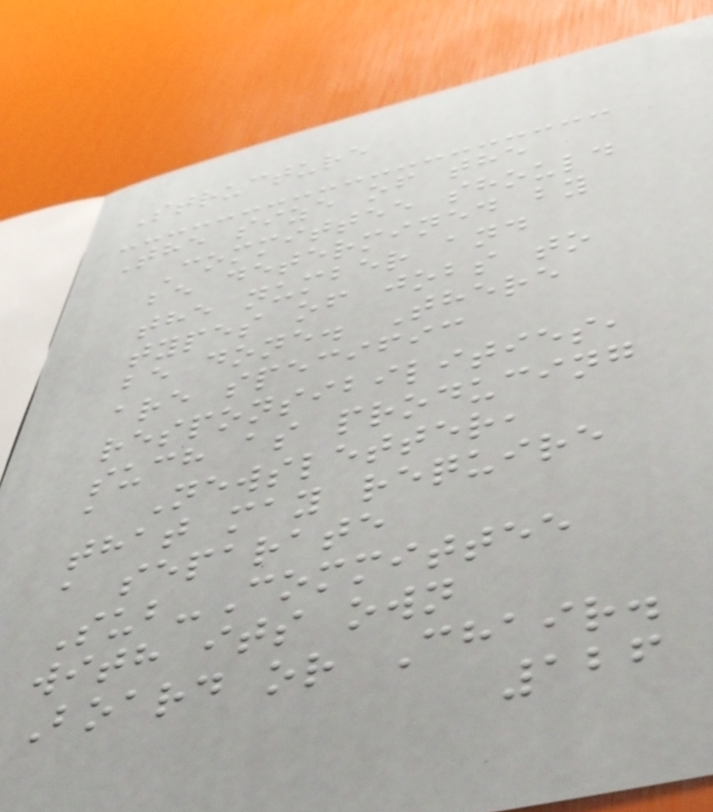Structure
The size of the
Committee should
be determined by
the number and
types of jobs to
be done. There
are specific
responsibilities,
such as producing
a Newsletter,
that may require
a separate
Sub-Committee
with its own
Board or Chair.
126
